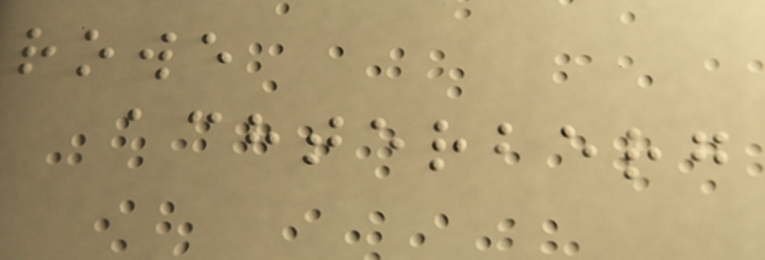rowe
achterberg
